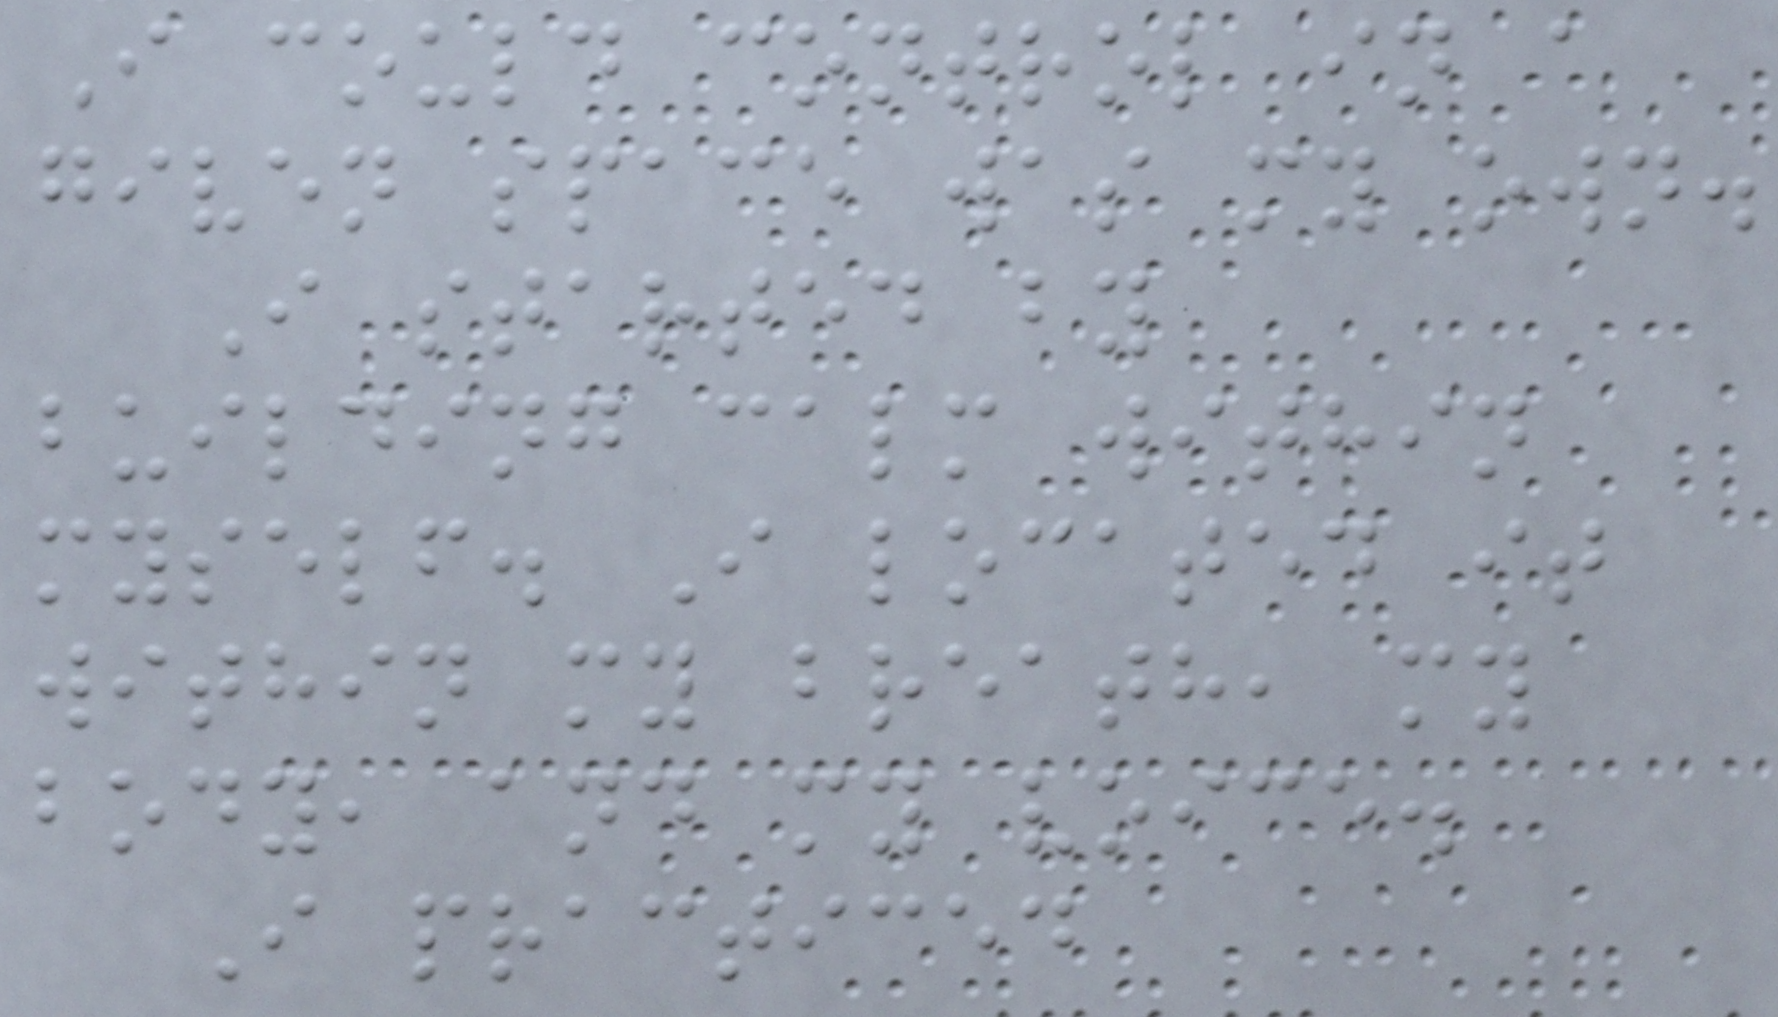I could control in a
given space was my own.
I started by
building calm within
myself. I located it
within my breath, my
body, and my voice.
I practiced
